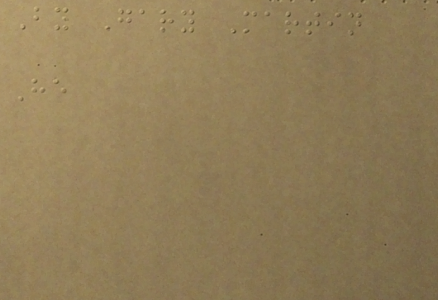By Gary Martin
He
